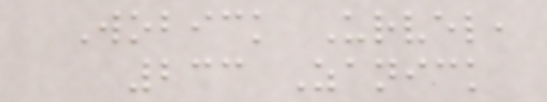Wobick Urvel,
233 Zanick
